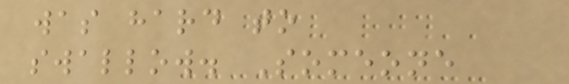was hard to
swallow. Someone
